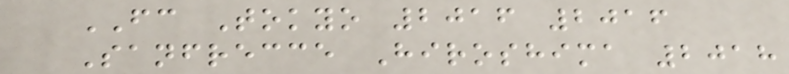FC Tokyo 2016 2016
Sanfrecce Hiroshima 2018
